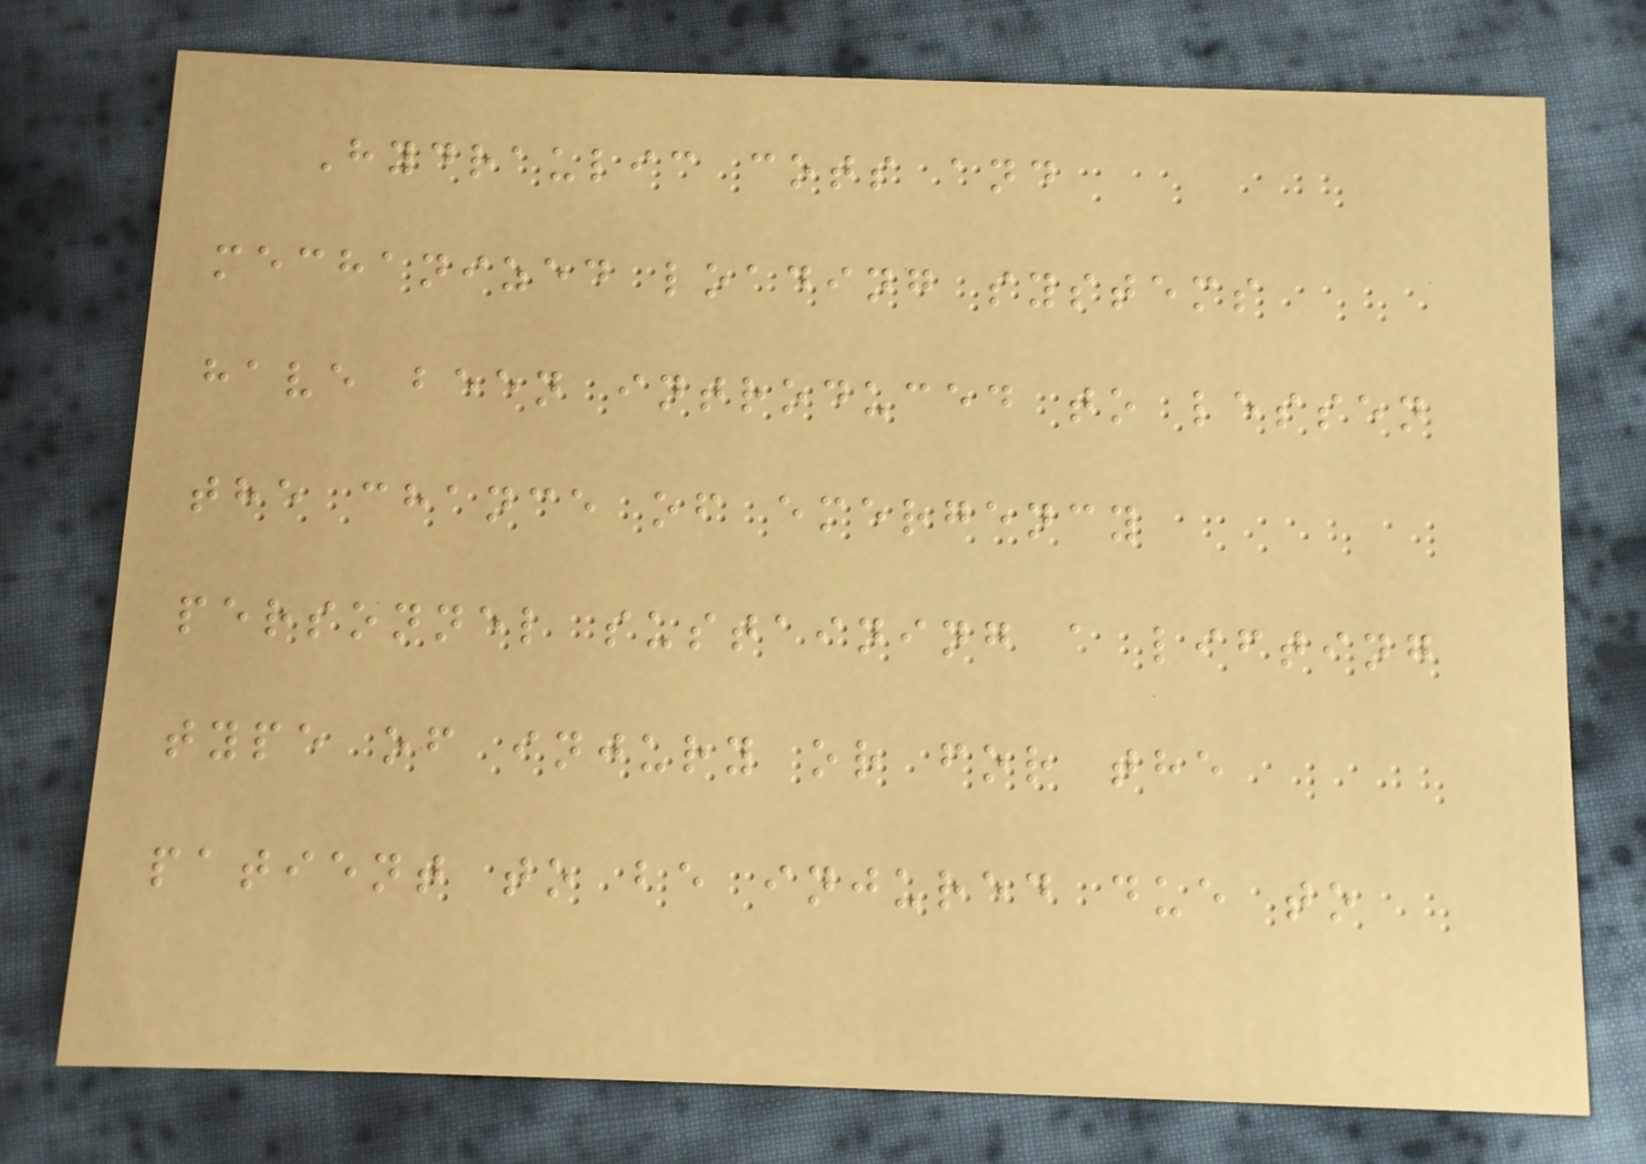Hydraulic cots and
mechanized loading systems
have been introduced to lessen
the chance of emergency
personnel sustaining a lifting
type of injury or for the
patient to be injured due to
